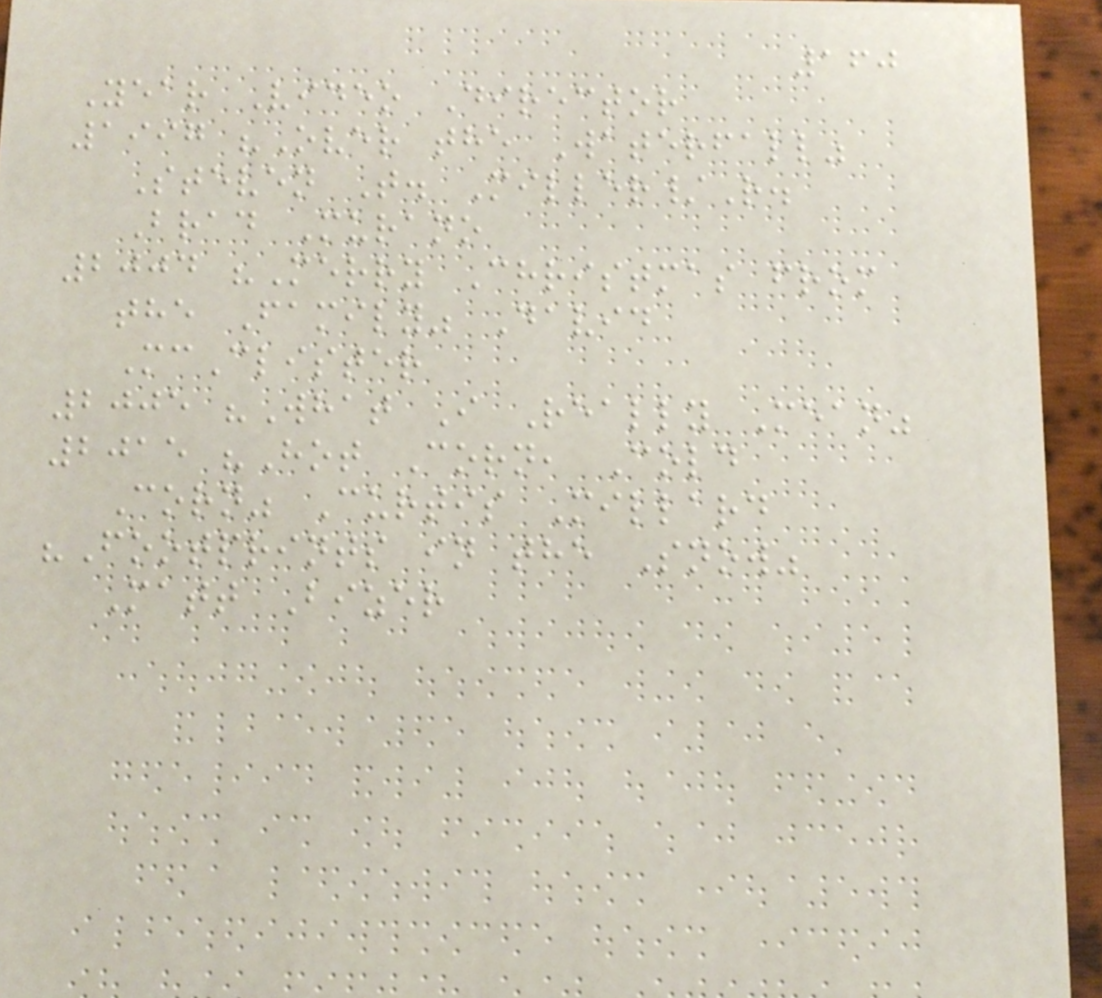160
Year Video Director
1997 "Over the Waterfall"
Steven T. Miller/R.
Brad Murano
2004 "Merry Christmas from
the Family" David
McClister
2005 "What I Really Mean"
2015 "Hot Corn, Cold
Corn" Curtis Millard
"Footprints in the Snow"
Matt Bizer
